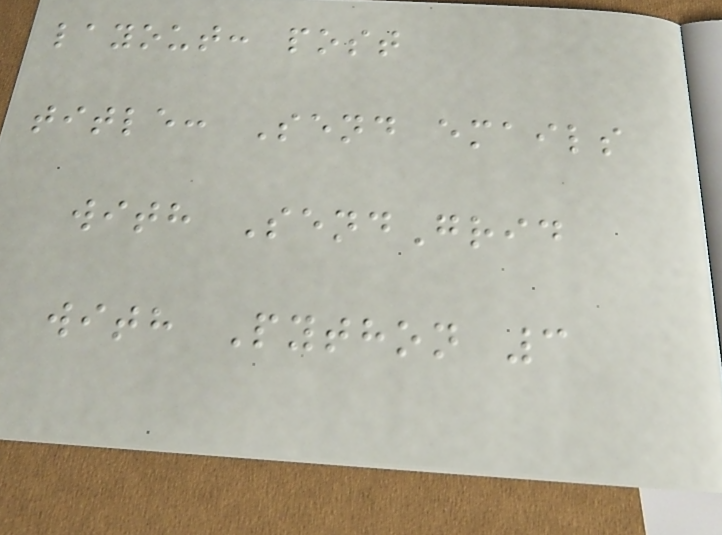layout: post
title: Send emails
with SendGrid
with Python 3
